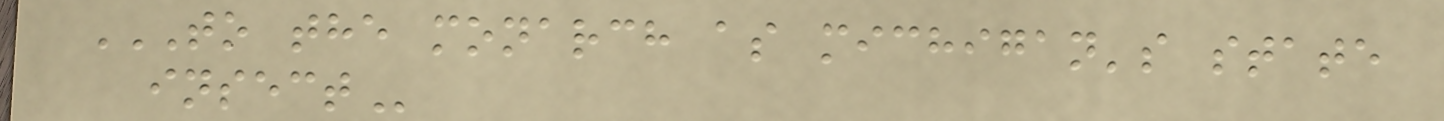TO THE MONARCH AS MICHIGAN'S STATE
INSECT
